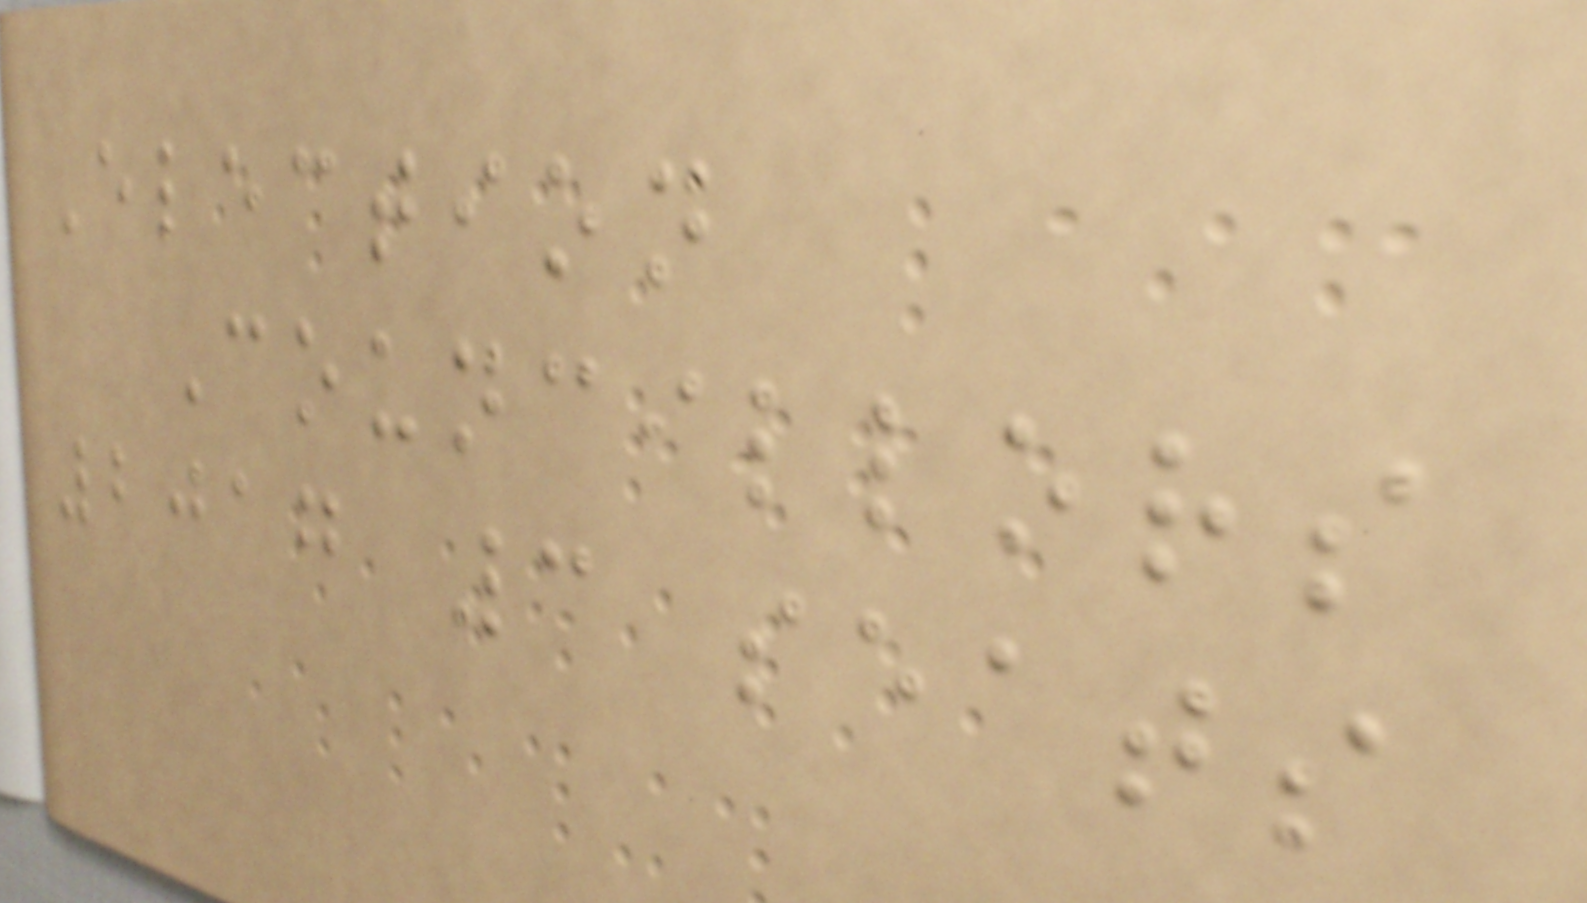Election
Councillors
2017 3 seats
